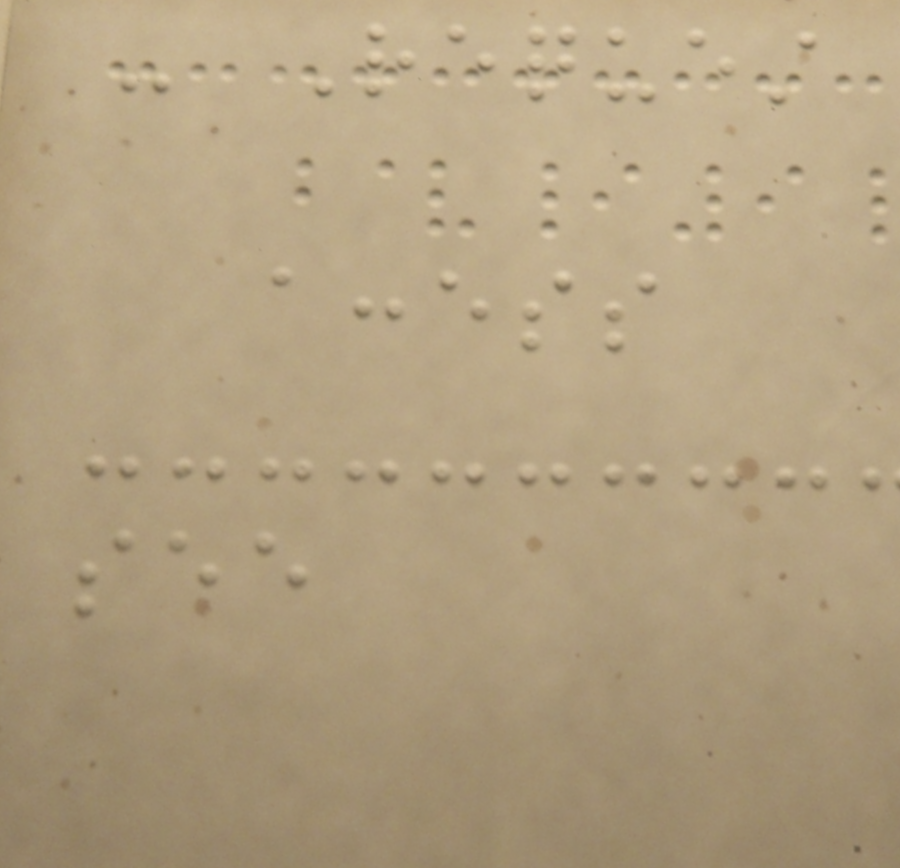- Request
access
see
